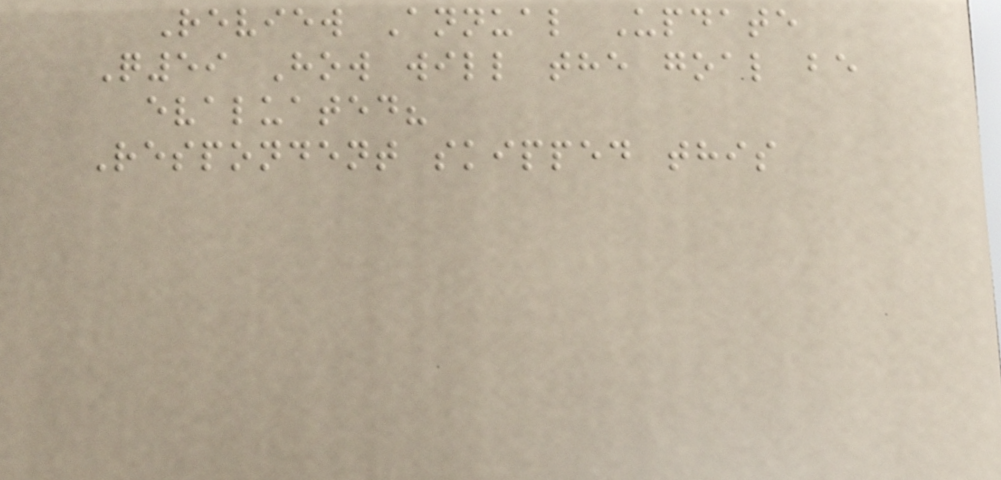Review Annual Update
Q59 How will the goal be
evaluated?
Respondent skipped this
